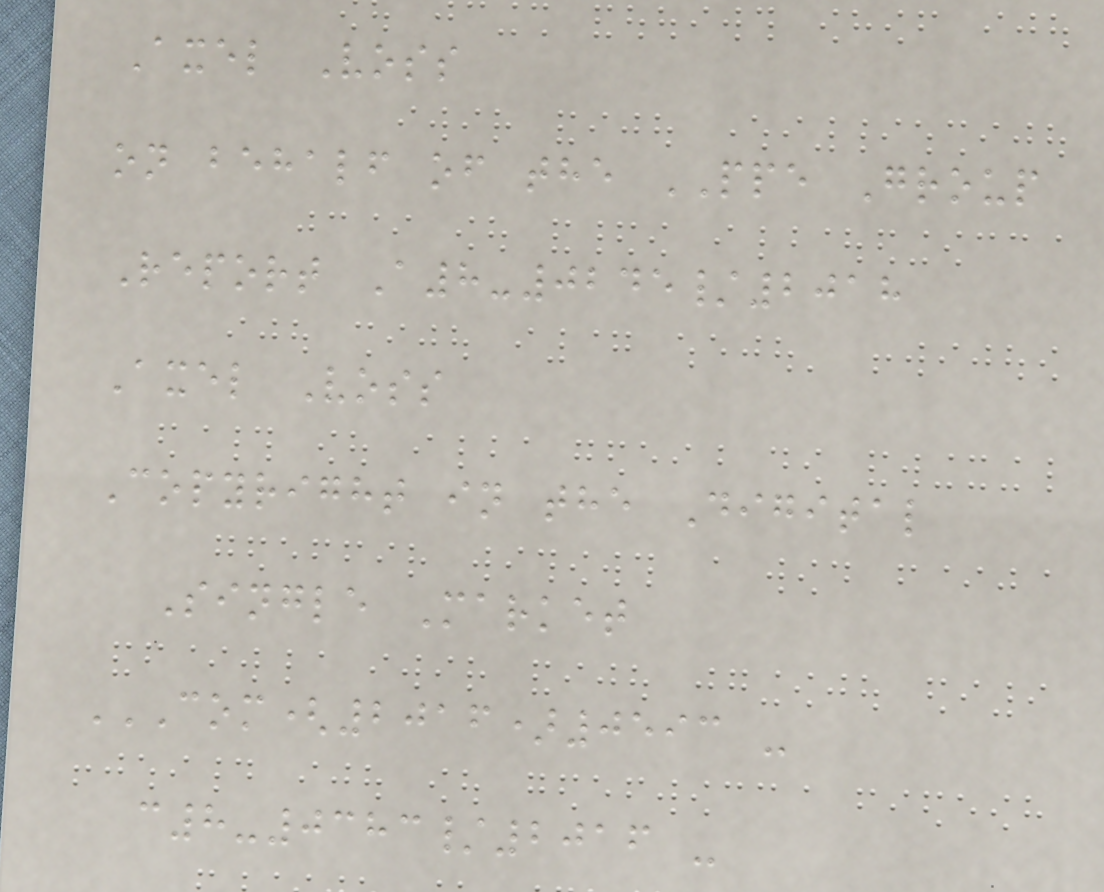Axel Voss
on behalf of the PPE Group
Report A8-0245/2018
Axel Voss
Copyright in the Digital
Single Market
COM(2016)0593 -
C8-0383/2016 -
